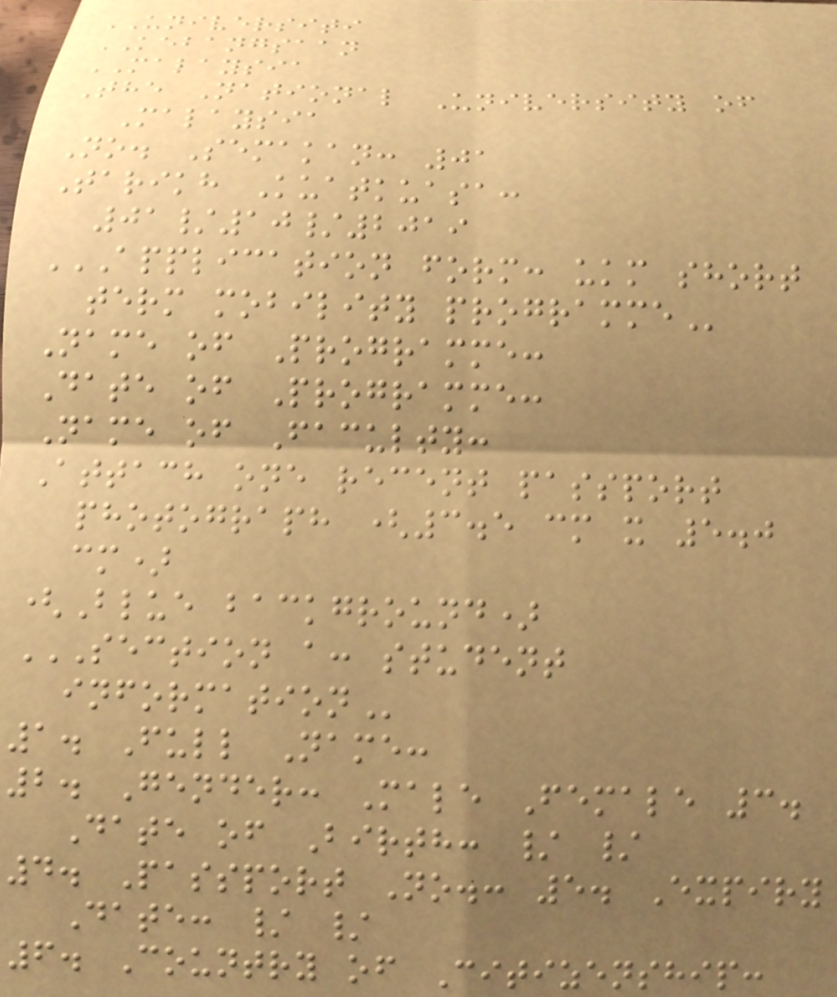UNIVERSITI
KEBANGSAAN
MALAYSIA
The National University of
Malaysia
No. Semakan: 01
Tarikh Kuatkuasa:
01/10/2019
APPLICATION FORM: UKM SHORT
TERM MOBILITY PROGRAMME
Name of Programme:
Date of Programme:
Name of Faculty:
Attach one recent passport
photograph (3.5 cm x 5.0
cm)
(Blue background)
SECTION A: STUDENT
INFORMATION
1. Full Name:
2. Gender: Male Female 3.
Date of Birth: / /
4. Passport No.: 5. Expiry
Date: / /
6. Country of Citizenship:
